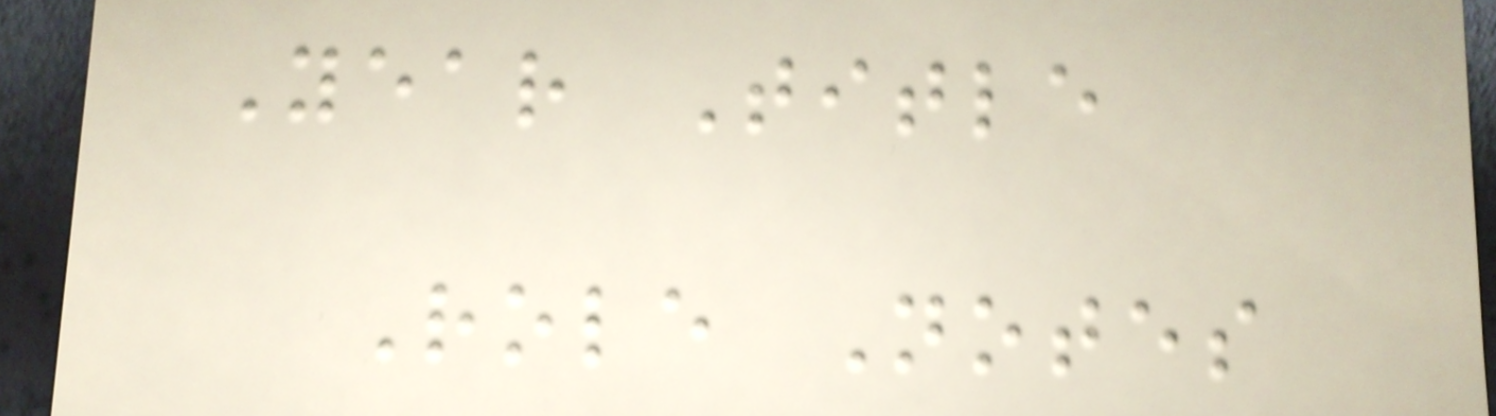Year Title
Role Notes
